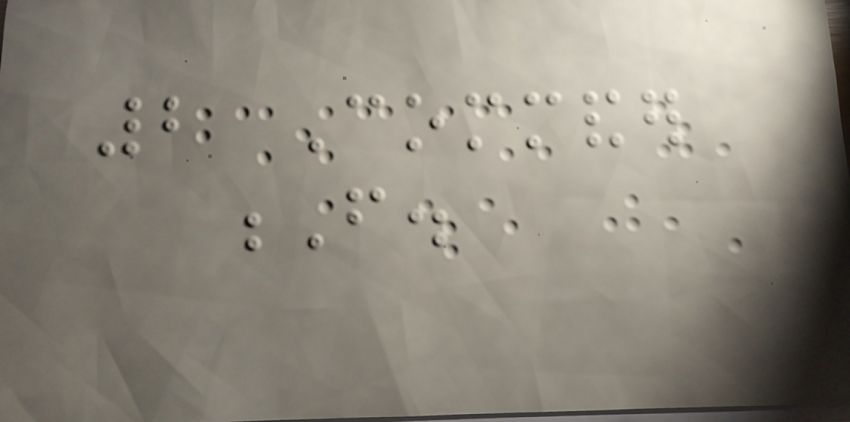2 Commander
F.
